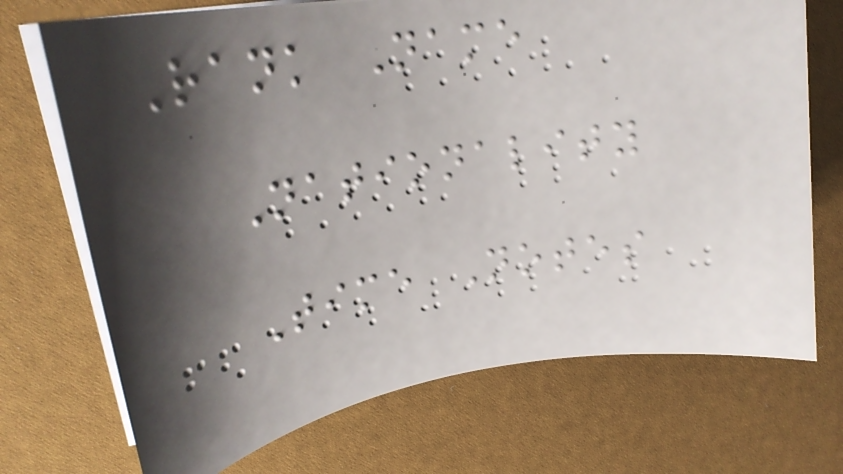Rank Name
Nationality
Time Notes
